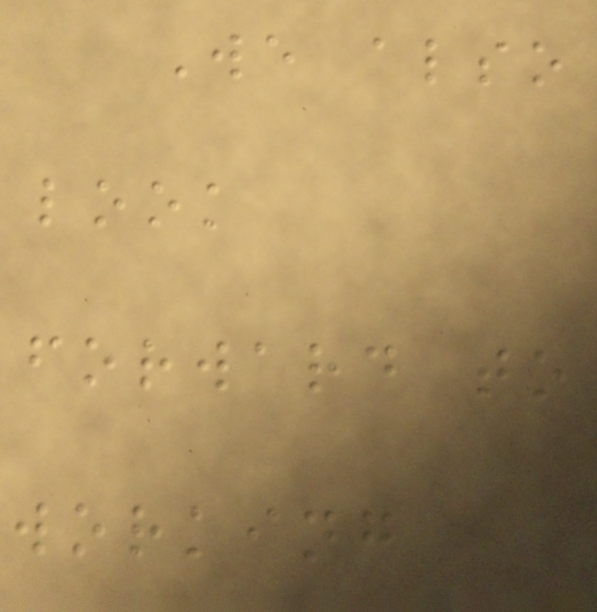We also
look
forward to
working
